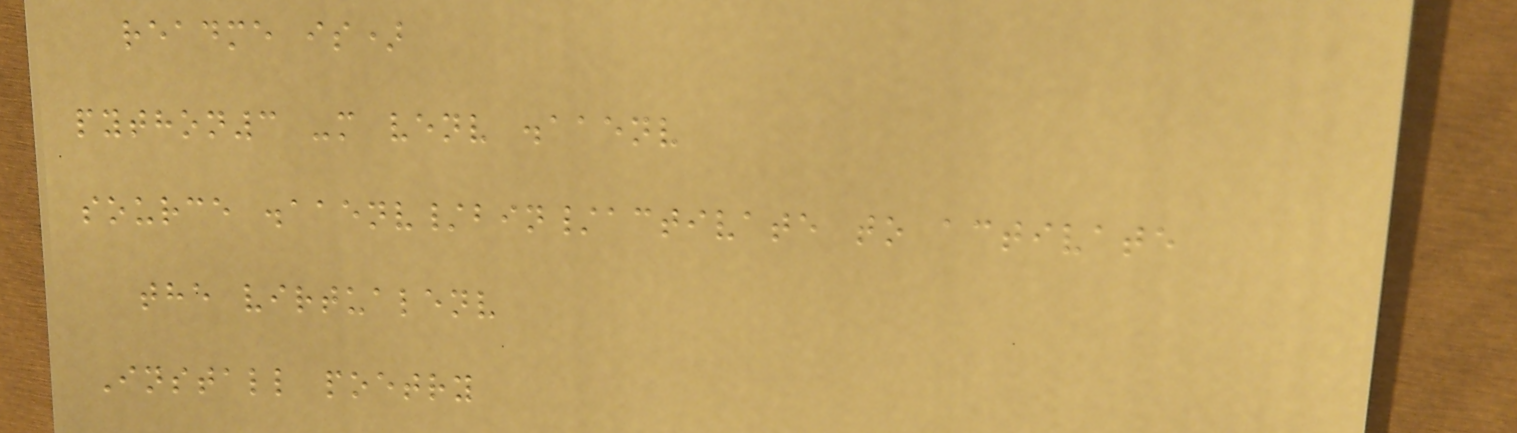readme is)
python3 -m venv .aaenv
source .aaenv/bin/activate to activate
the virtualenv
Install poetry
